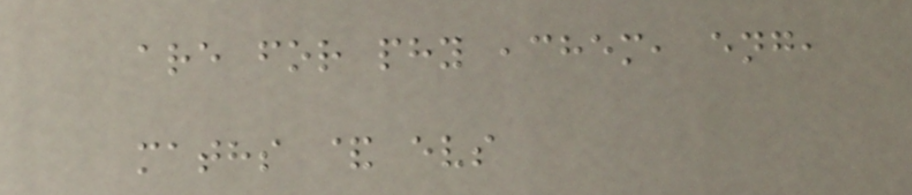are for phy ,chem, eng,
maths & evs
